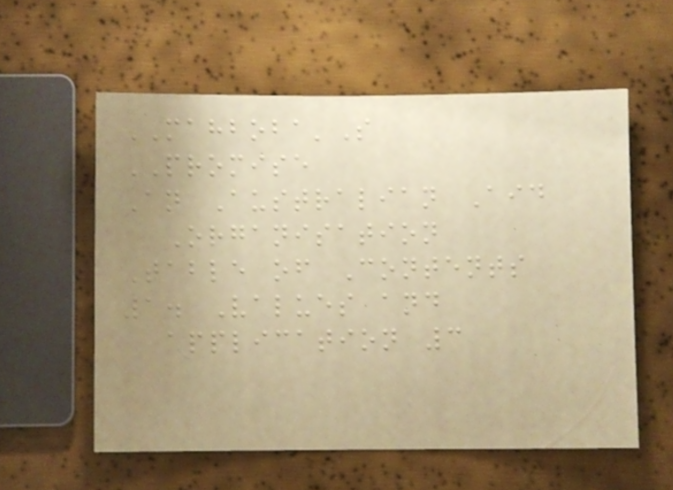MAHBOBA'S
PROMISE
An Australian Aid
Organisation
Table of Contents
1. Values and
application 3
